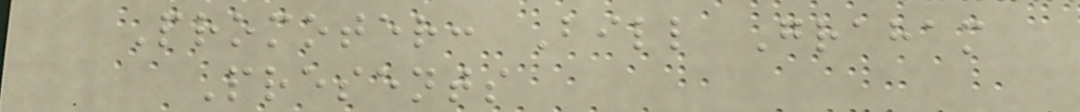Promoter: Bill Graham
Presents
